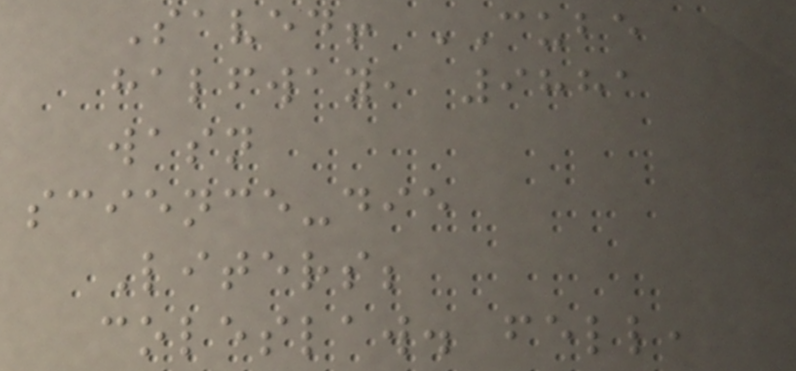Saved! CUBE
halfway, 9881
wasn
science-die
Liters;
coleslaw. fell,
